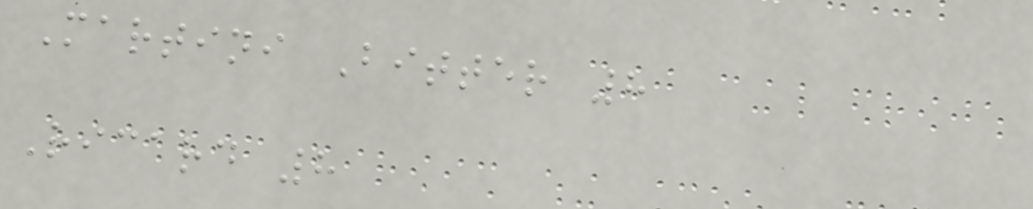Martini Bitter 8
Ricard 8
